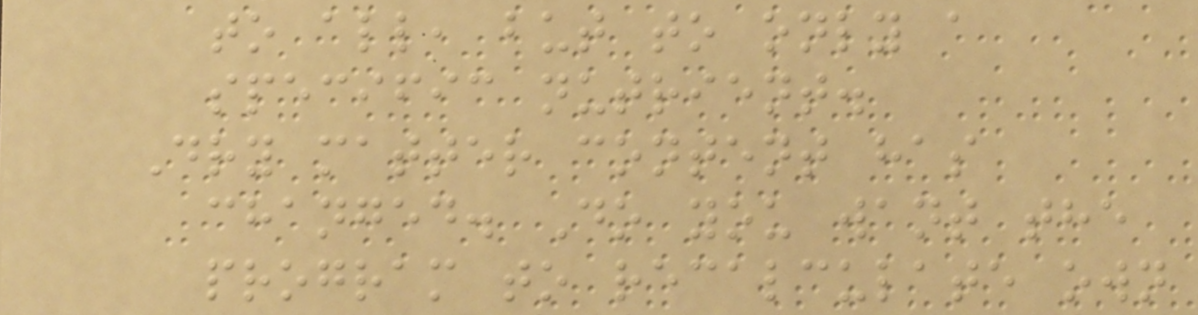to all, but to only a
specific nutrient.
Dry matter content has
changed. Do you want the
program to recalculate own
